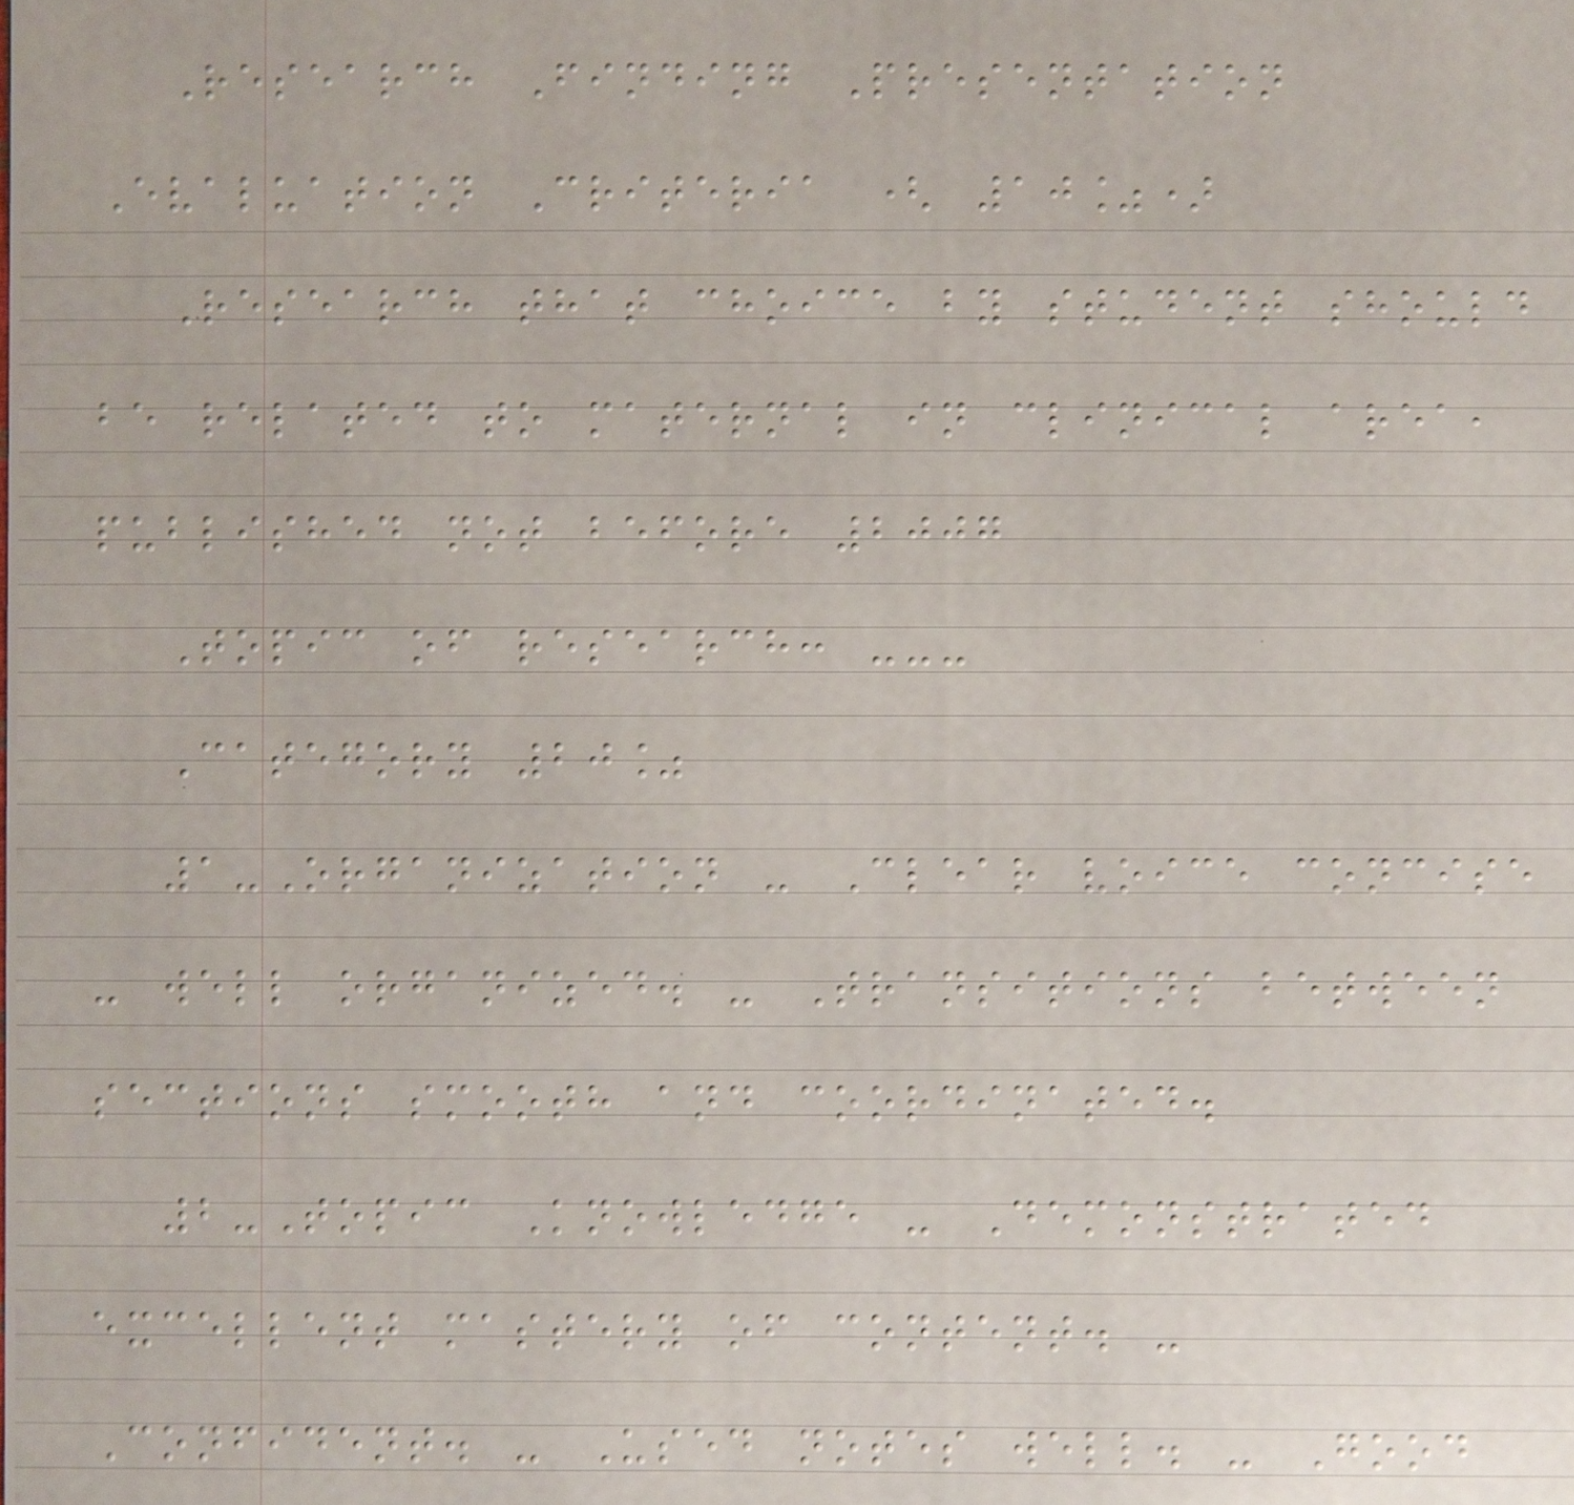Research Finding Presentation
Evaluation Criteria ( 10%)
Research that choice by student should
be related to maternal in clinical area,
published not before 2007
Topic of research: ---
Category 20%
1-Organization - Clear voice concise
- well organized. - Transitions between
sections smooth and coordinated.
2-Topic Knowledge - Demonstrated
excellent mastery of content. -
Confident. - Used notes well. - Good
